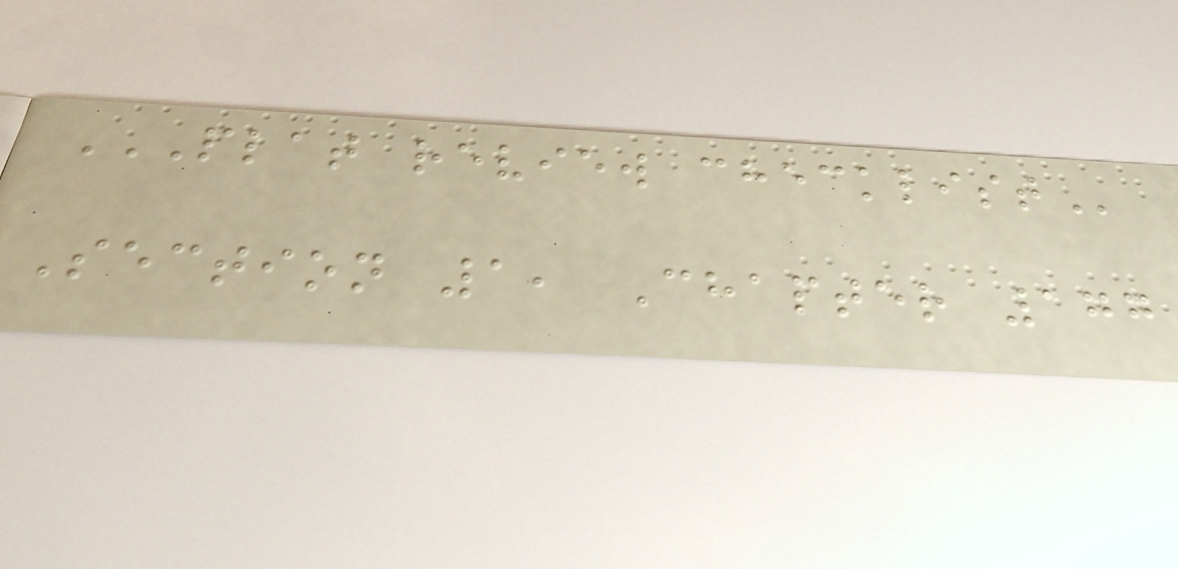PLAT REVIEW CHECKLIST
Section 1, Chapter 177
